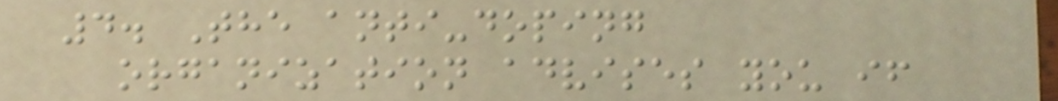4. The anti-doping
organization advises you if
